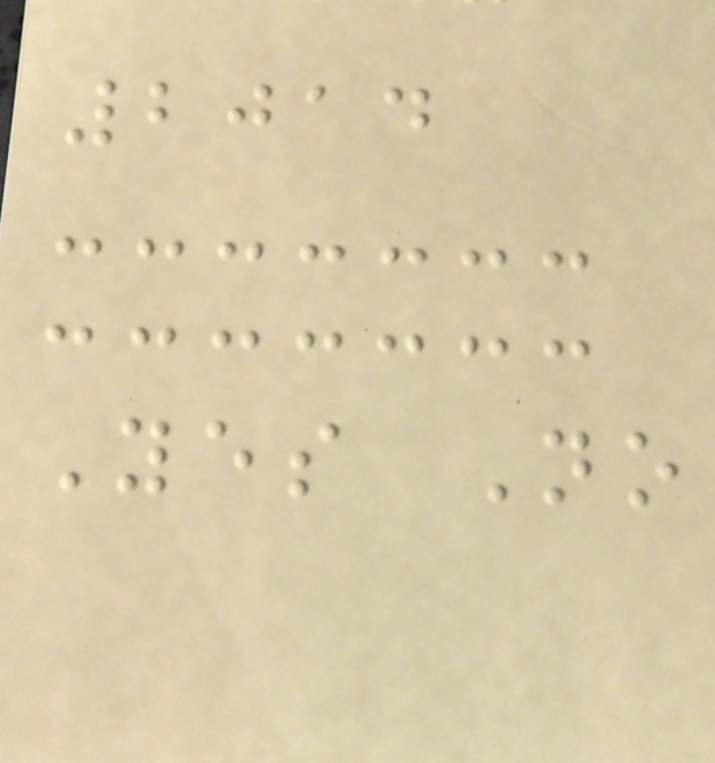2014
Yes No
